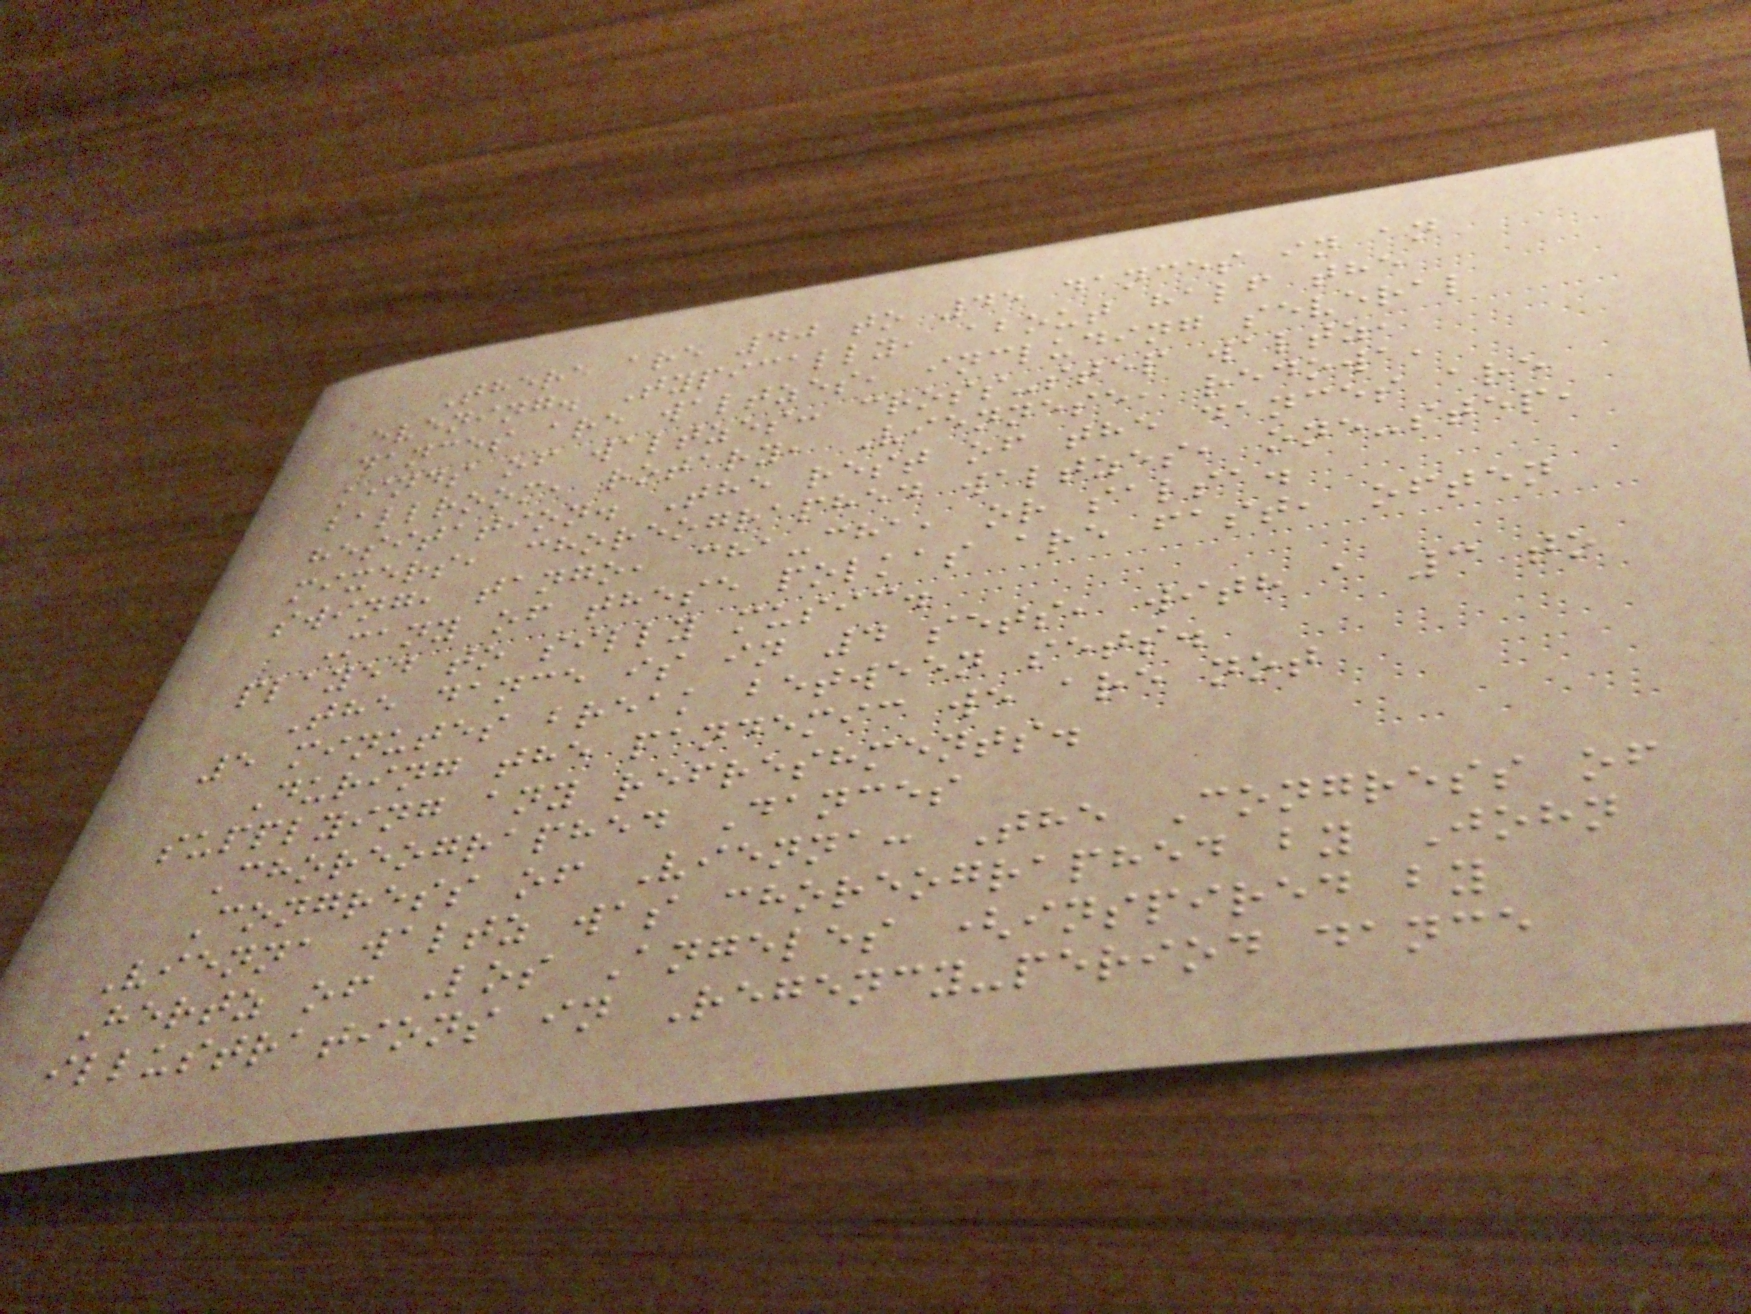There are 40 to 45 dances in an
evening. Typically, about half the
dances are waltzes, including several
kinds of waltzes: cross-step waltz,
ballroom, rotary, Viennese, redowa,
hesitation. The rest of the dances are
mixers, choreographed waltzes, one-step,
swing, tango, cha-cha, or salsa.
Many of these polkas are fast, often
played to silly music.
The dance is in 4 sets, with a 3 to
5 minutes break between sets.
During the pandemic we are not
supplying any refreshments.
Choreographed Dances
Congress of Vienna: The Congress of
Vienna waltz was choreographed by John
Hertz of Los Angeles (inspired by
illustrations in Regency-period dance
